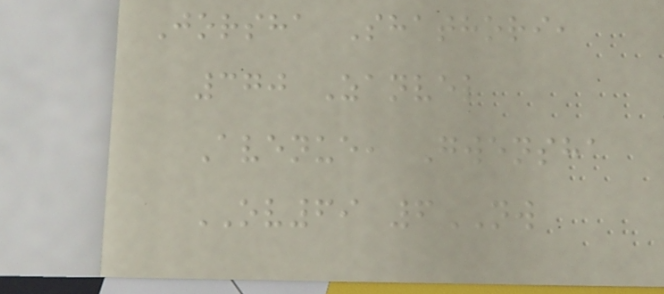Jorsha Shathori,
370 Zanvel
Avenue, Gwensha
OV69 6NW
